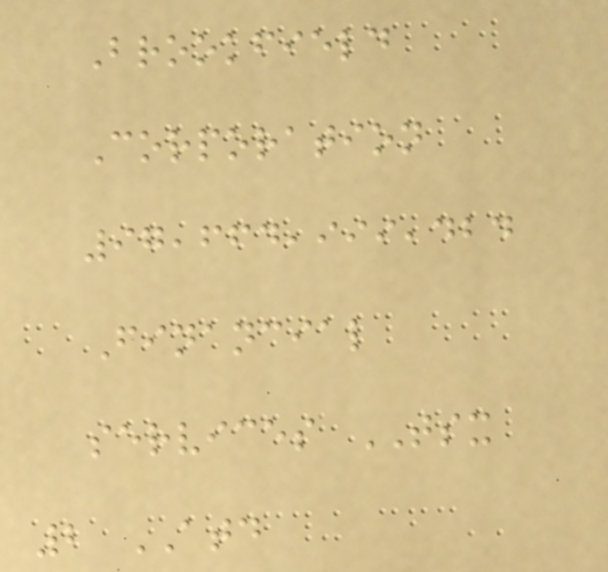Brookfield
Corporation
97,664,999,424
Financial
services TSX
2 ATD
